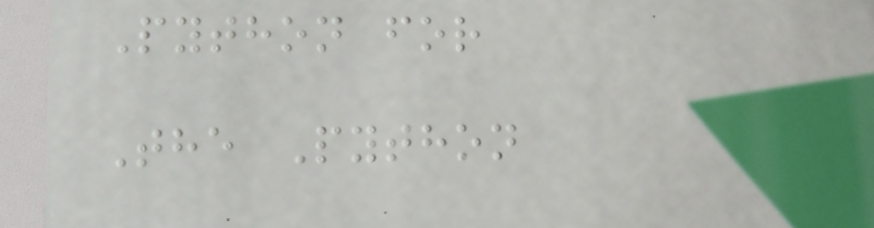Python for
The Python
